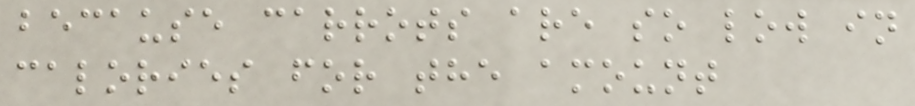because carrots are so low in
calories for the amount
